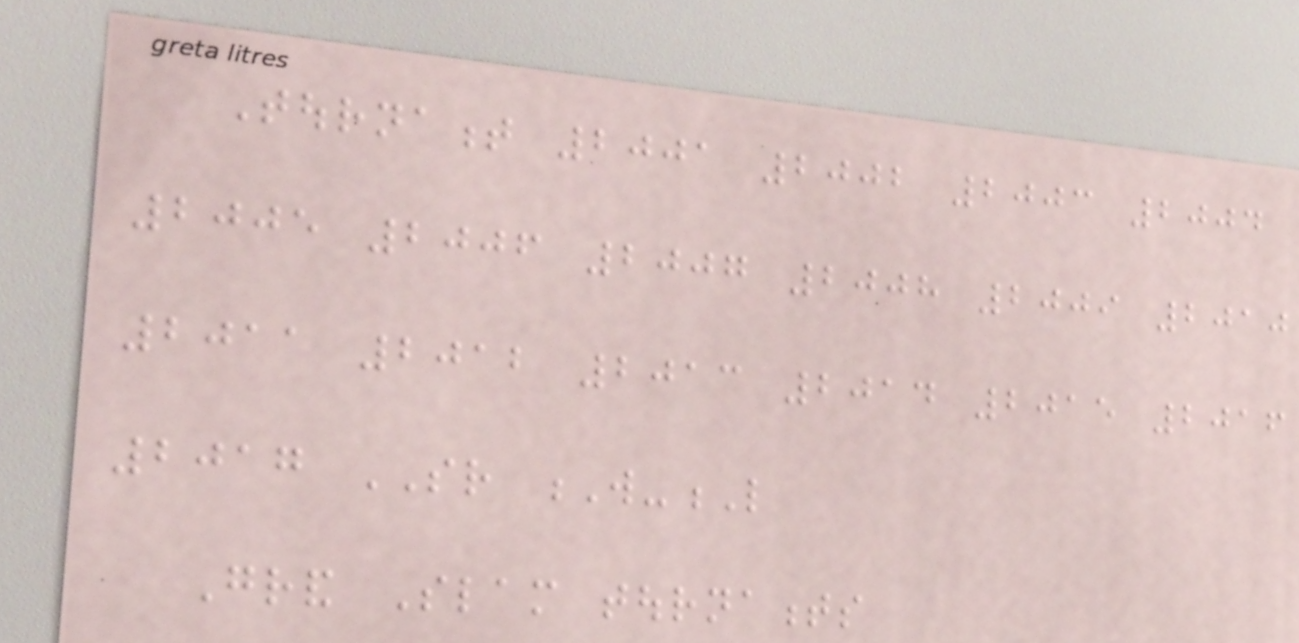Tournament 2001 2002 2003 2004
2005 2006 2007 2008 2009 2010
2011 2012 2013 2014 2015 2016
2017 SR W-L
Grand Slam tournaments
